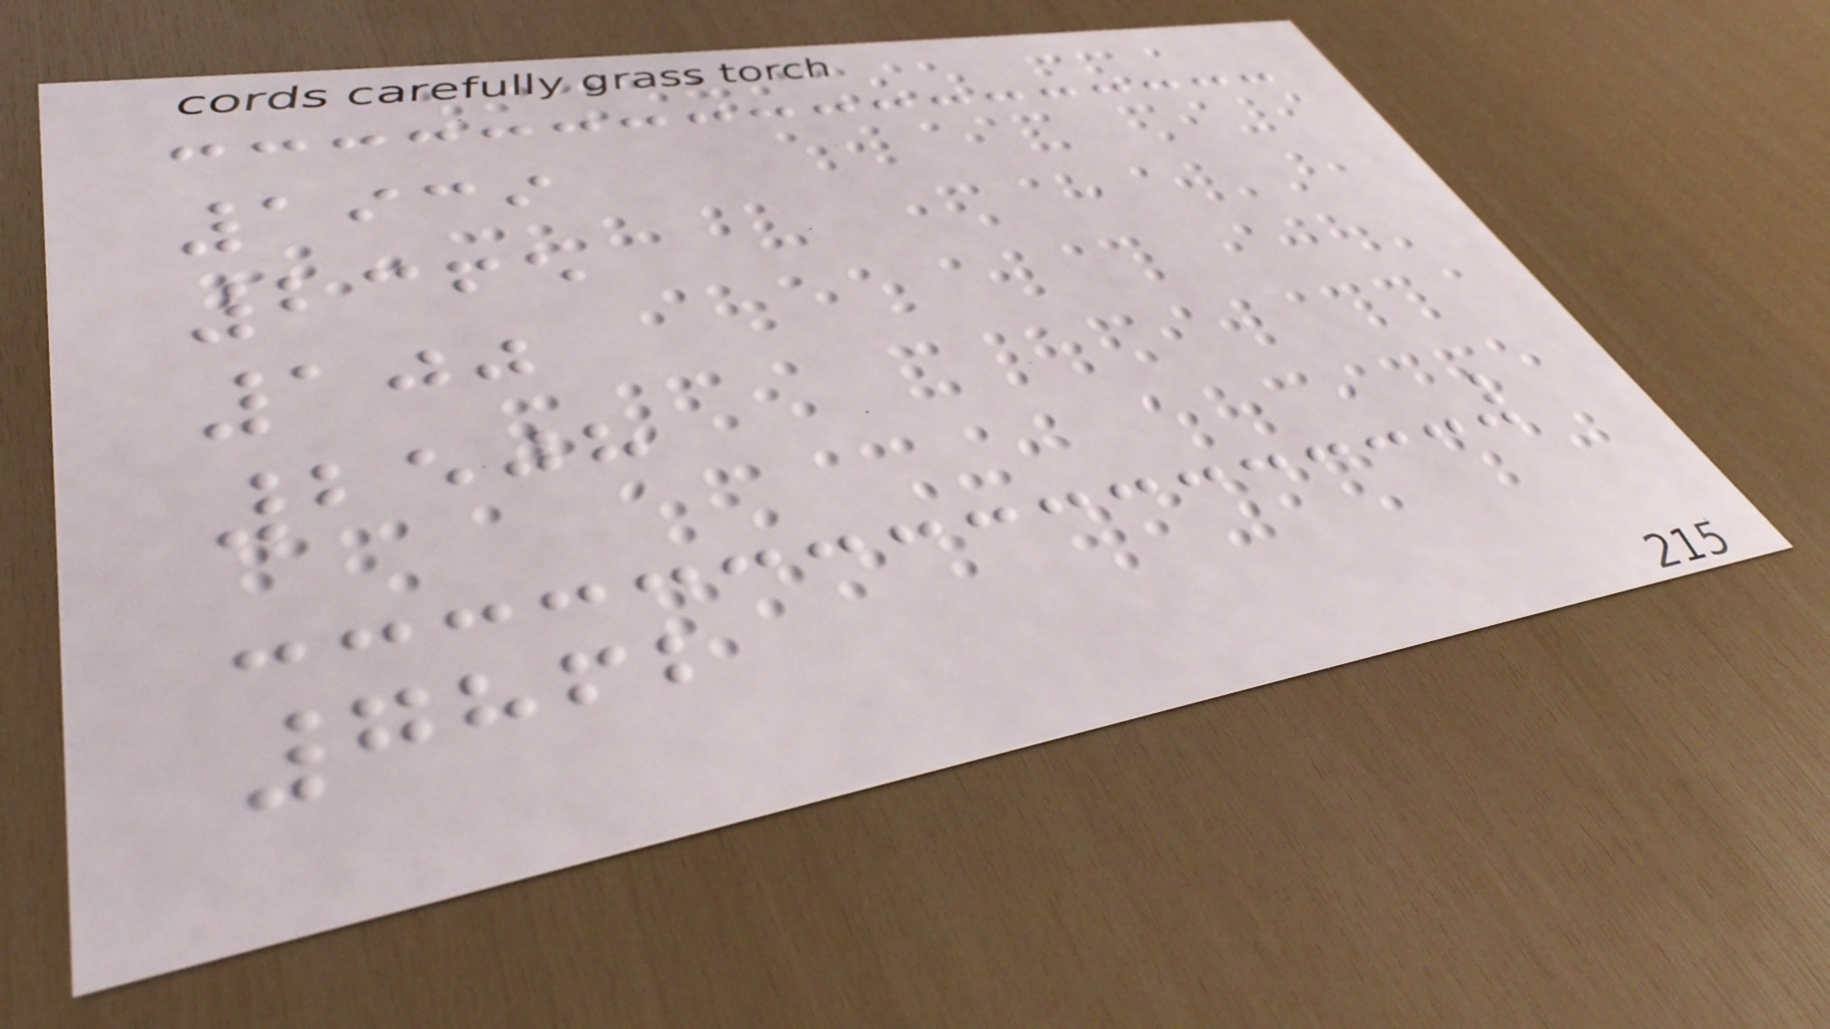1939
2365
100
2508
7862
